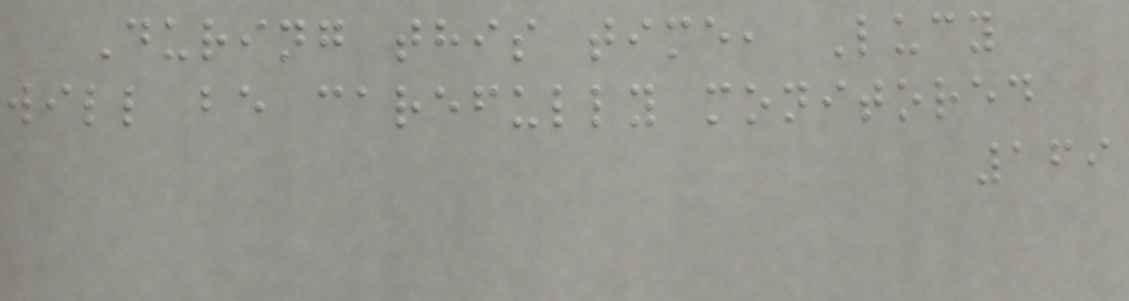During this time, Lucy
will be carefully monitored
169
